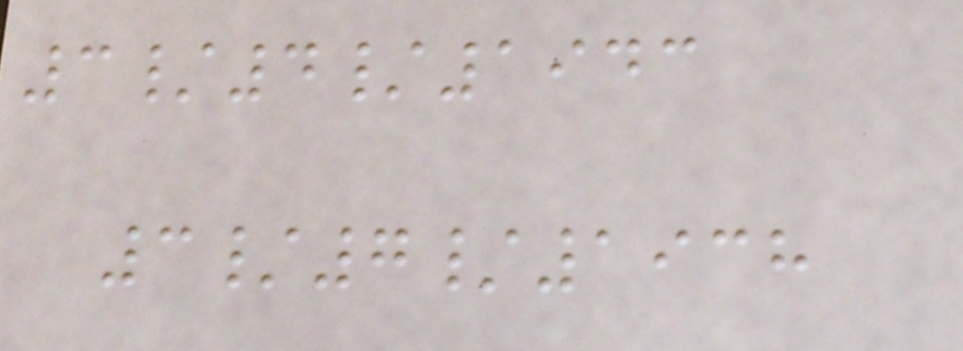3/4/1943
3/7/1938
